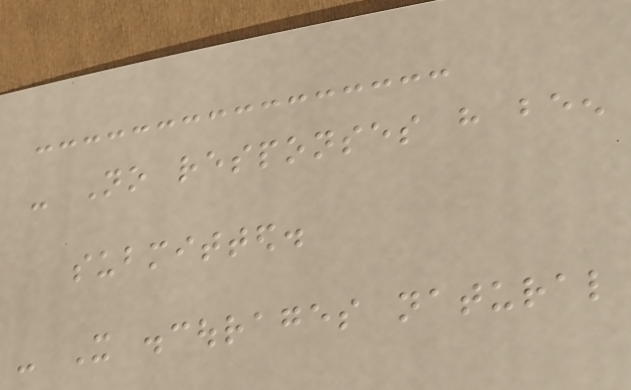- No responses have been
submitted.
- It discourages natural
